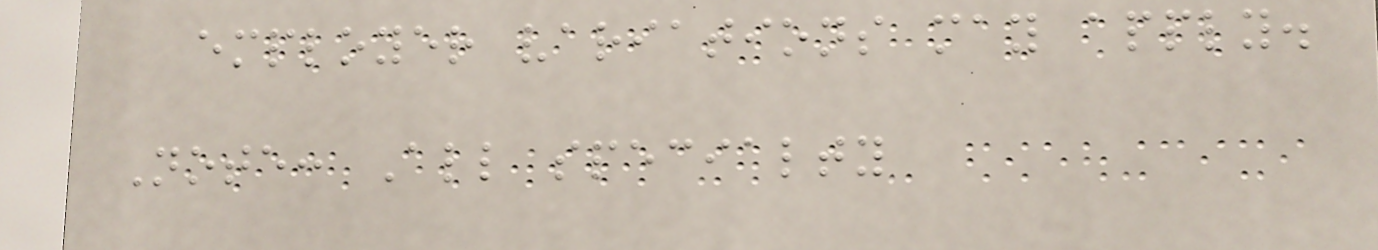employer variations may apply.
Note: All specialty
